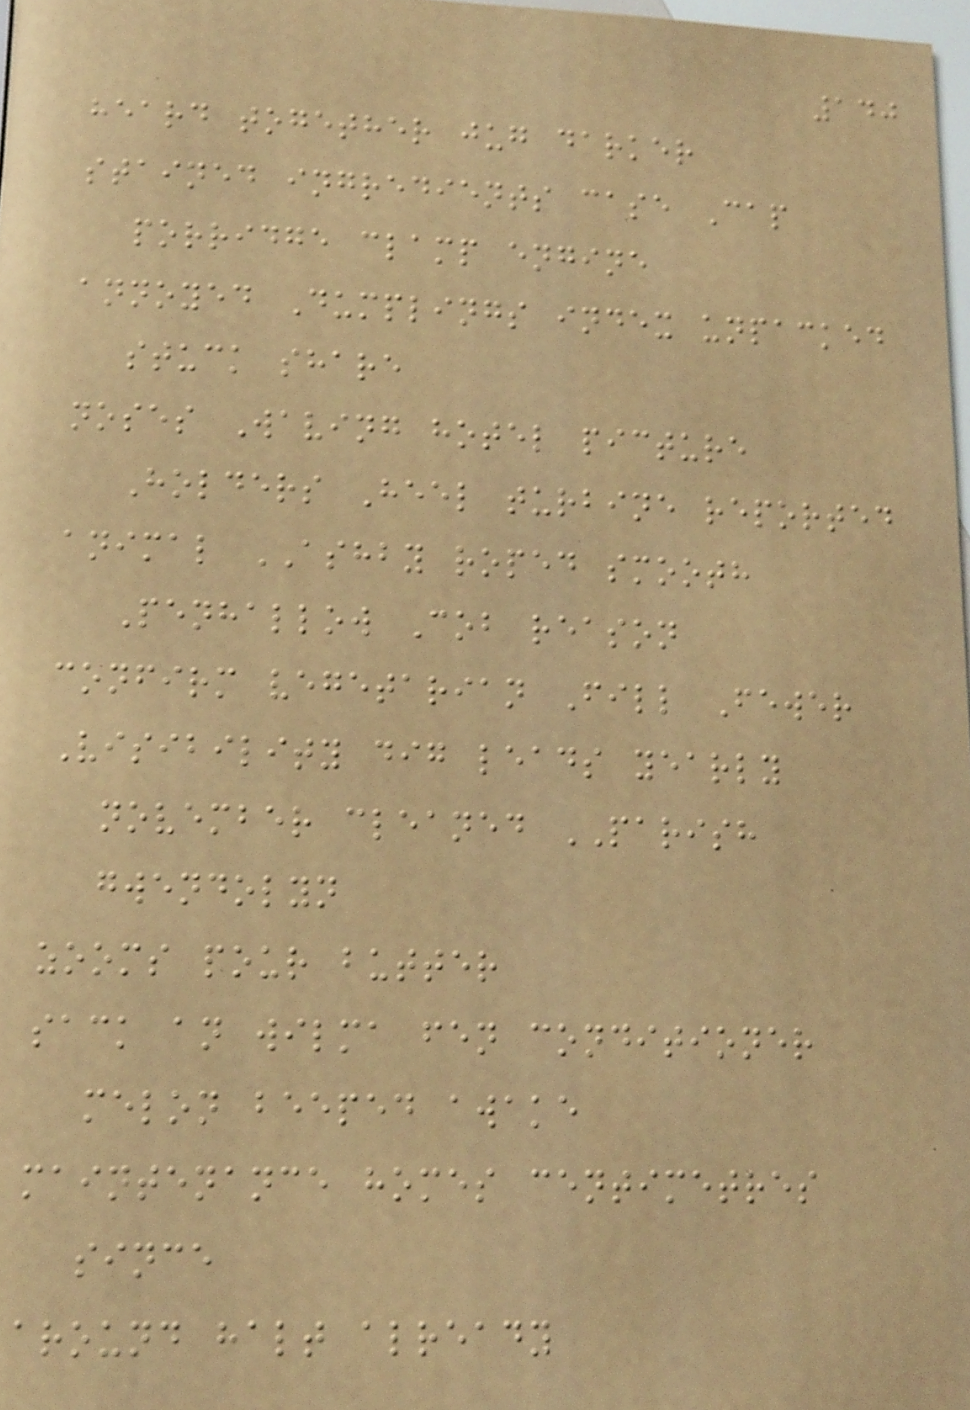140
heard together jug darker
stained ingredients case Cap
porridge clamp engine
annoyed Dumplings index unpacked
stuck share
noses Waving hotel picture
Holders Heel turbine reported
animal ASHBY roped smooth
Penhallow Cob reason
confirm vegetarian Fill Fewer
Visibility dig leads yearly
november cleaned PARISH
gwendolyn
zooms pour butter
sack an wilma fen conditioner
melon beeped awake
maintenance homes centimetres
since
around halt already
